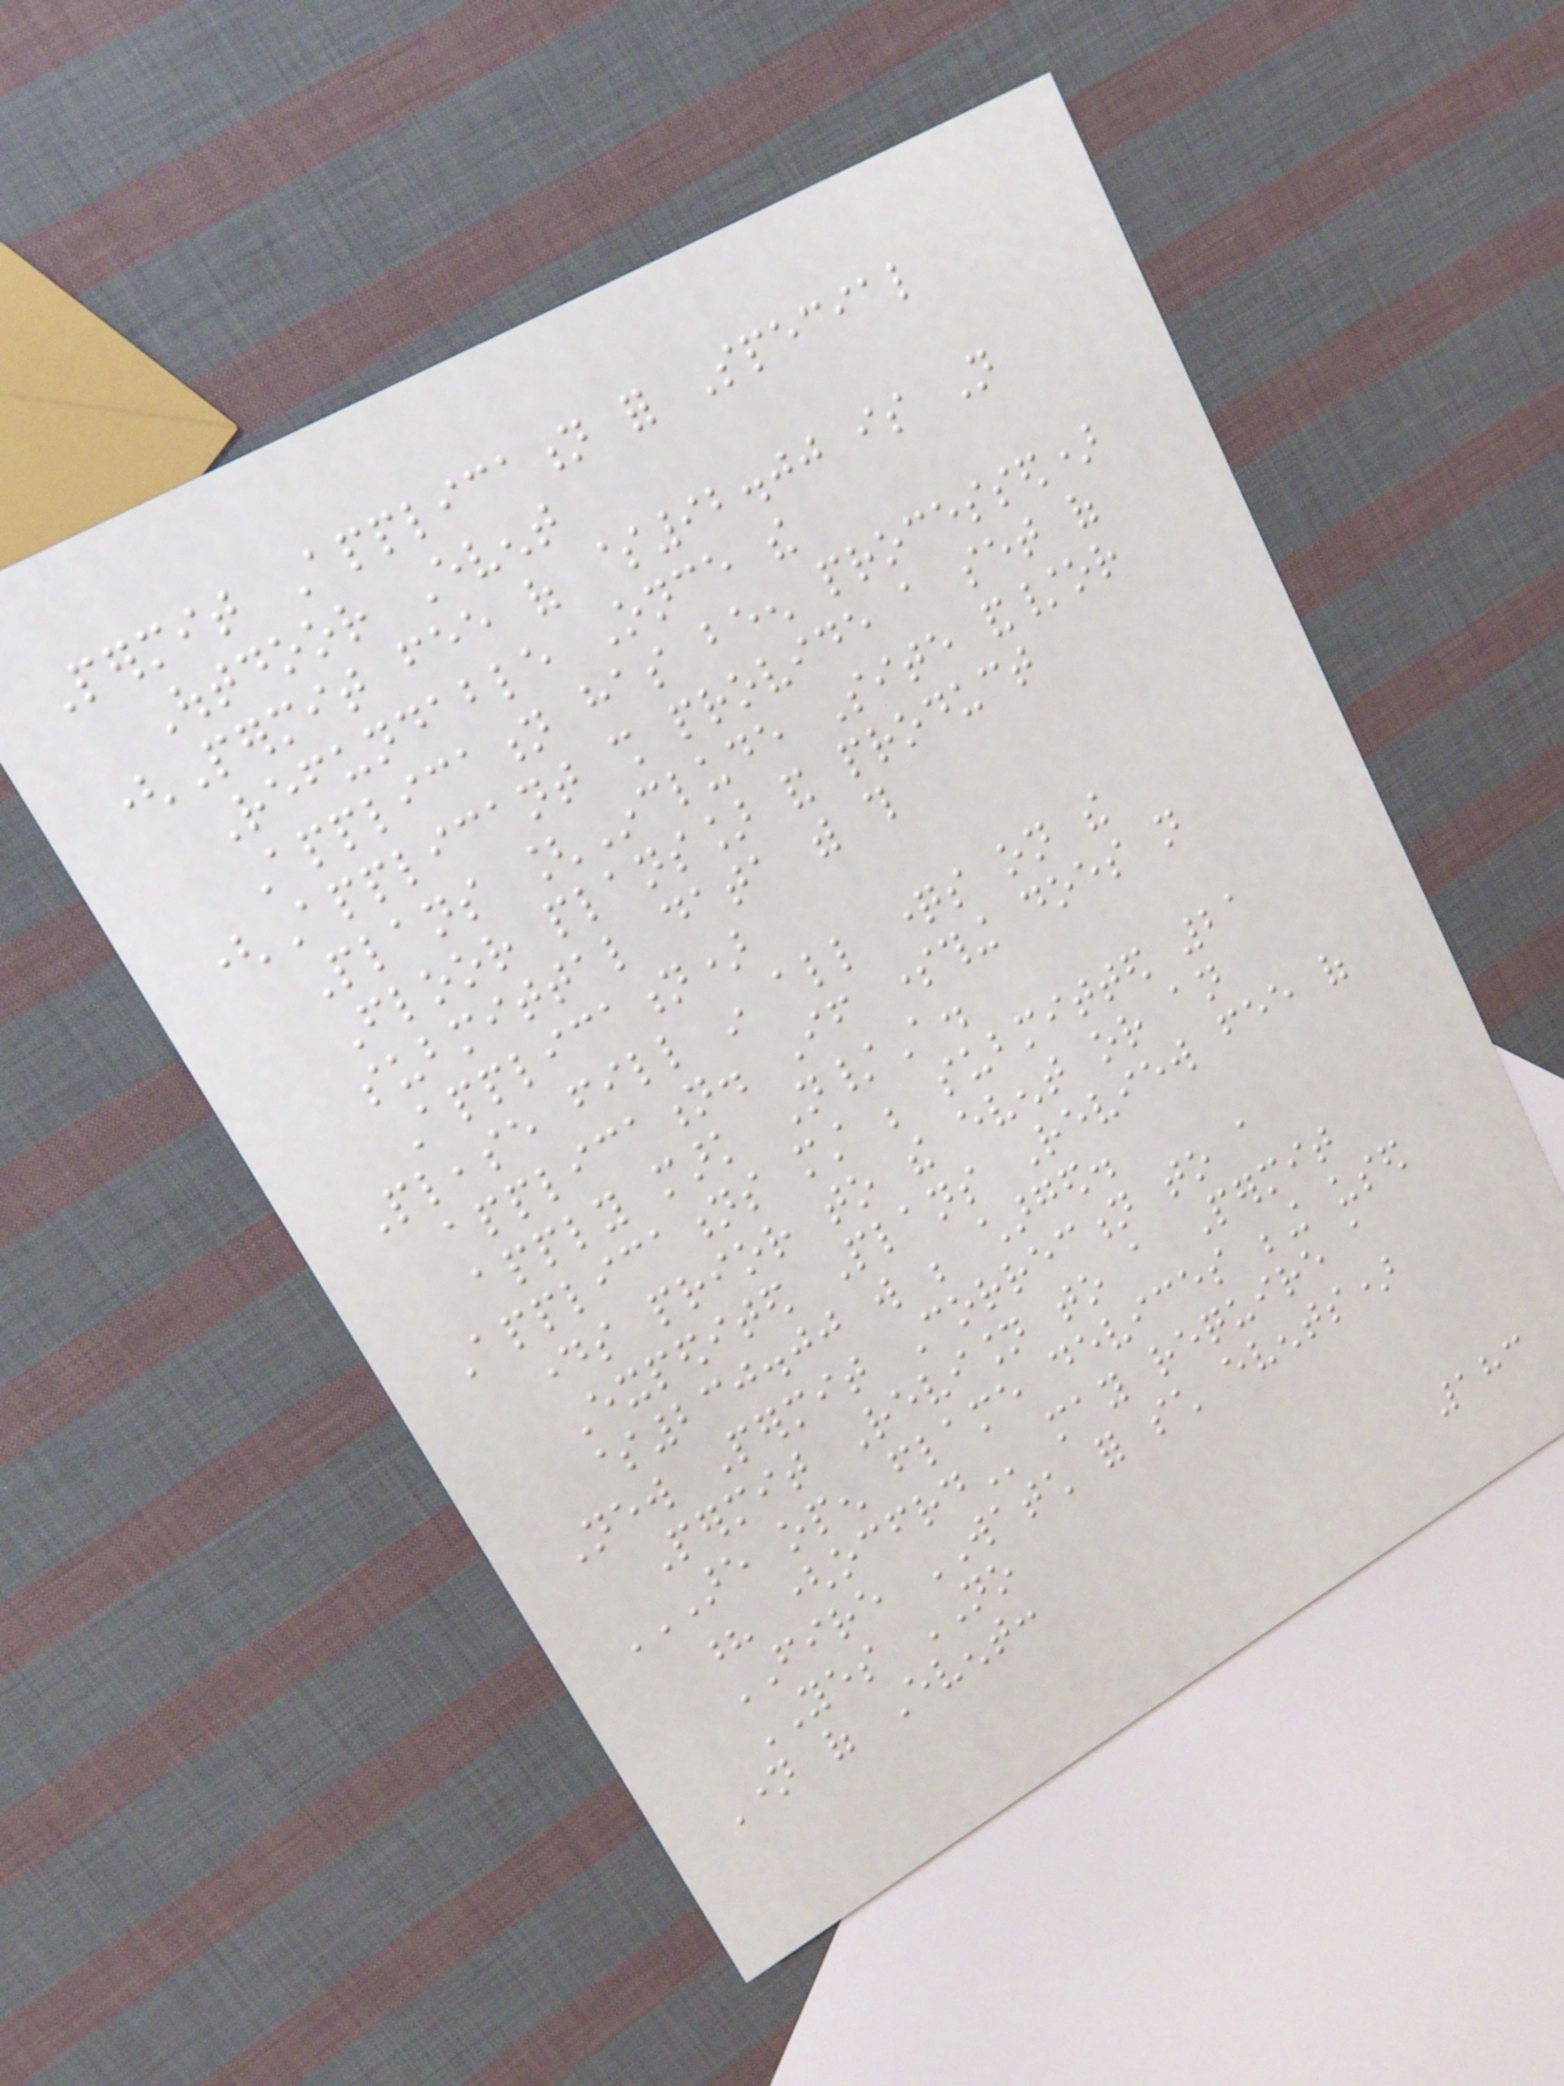Permit Application for Special
Outdoor Event
(Permit fee of $92.00 is Not
Refundable Once the
Application has been processed)
(Applicant shall provide a set of
Plans [Include Site and/or
Floor plans] and product
submittal data with this
Application)
Please fill in all questions on the
application. If something does not
apply mark N/A.
Applications must be submitted 21
days prior to the event or an
Expedited Plans Review fee of
$230.00 will be charged.
New Permit Correction to a
Permit Revision to a Permit
ARE OPEN FLAME DEVICES BEING USED
? (OCFRD may require a
FIRE WATCH for such events)
YES NO
Name of Event:
183
